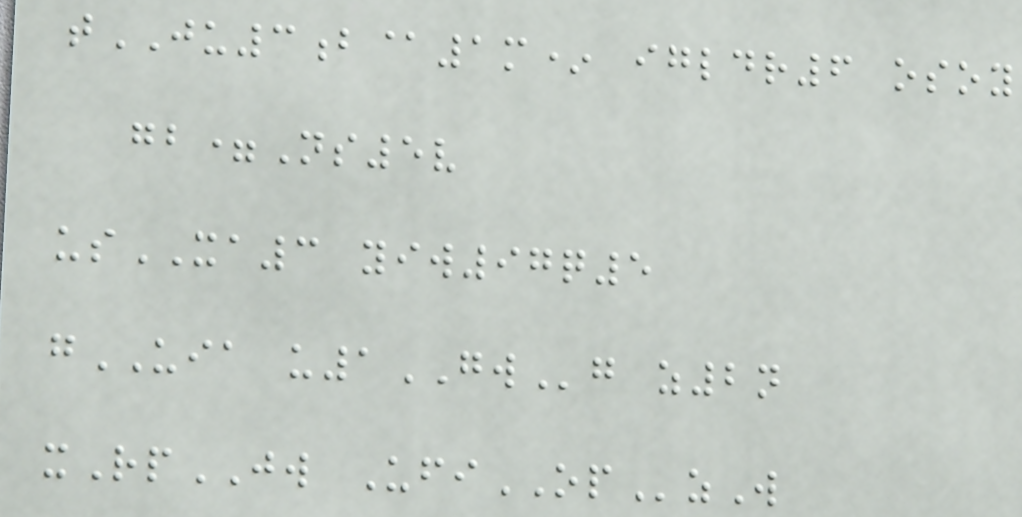tJU3b@1m* igldr6 osoy
gb=Ns5v
usXA3 yiw97q5
gUIA u1GWg z2n
xRpJW UfiOPzW
